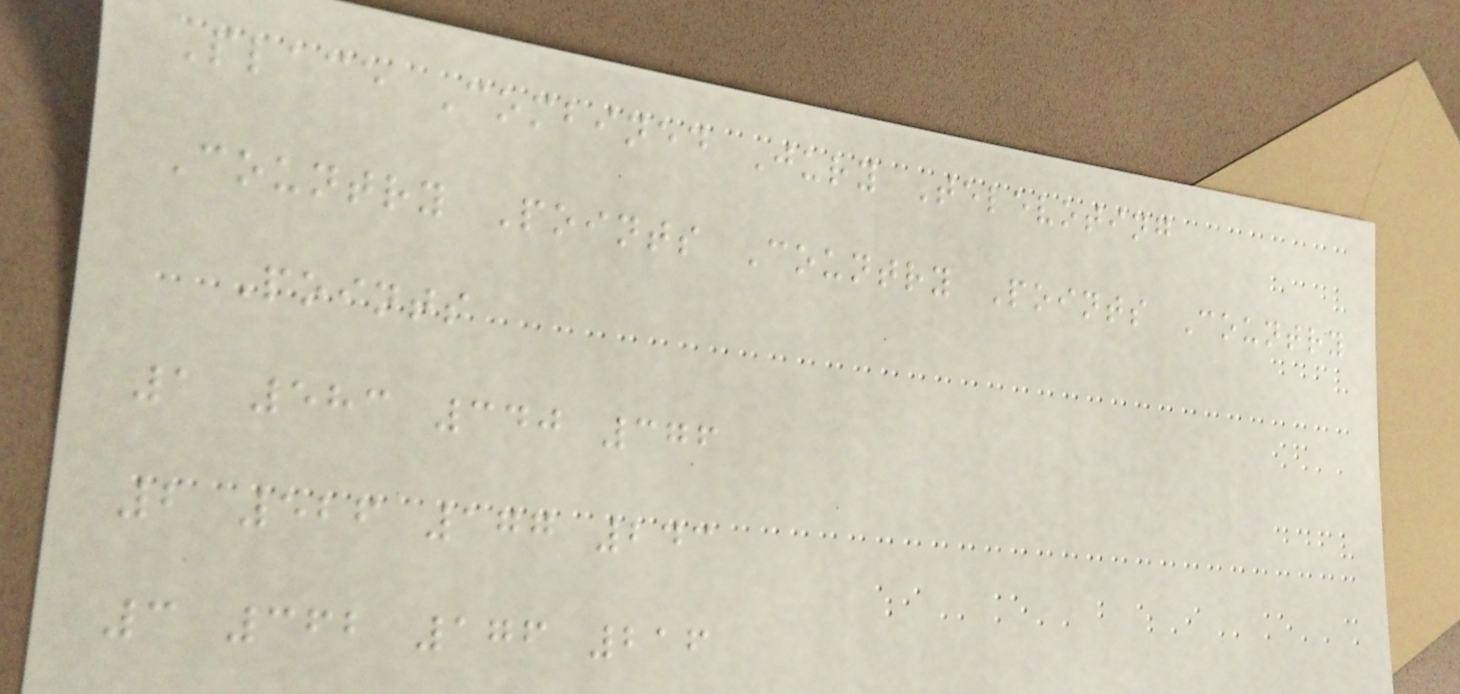Place Combined Jury Televoting
Country Points Country Points Country
Points
1 583 340 376
2 526 177 243
3 362 176 216
